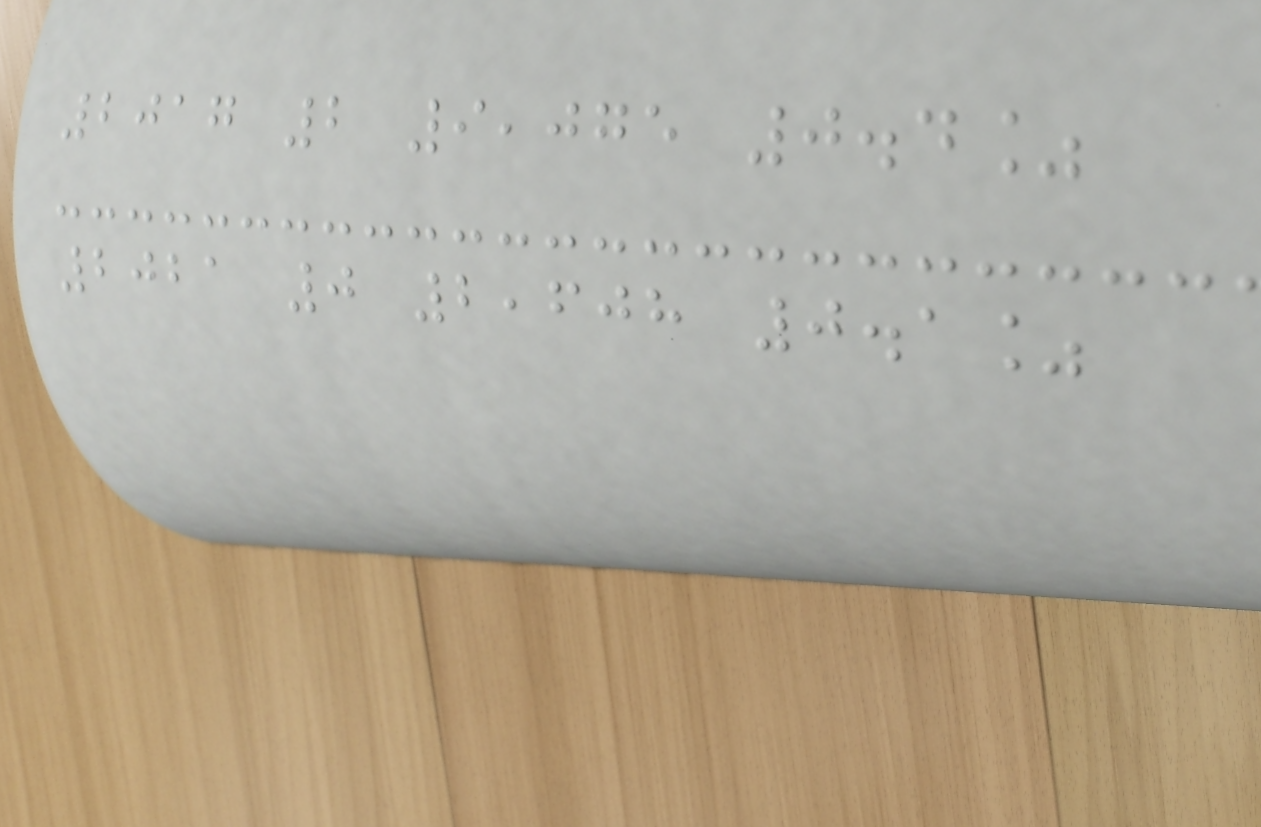2017 2 9,075 0.4%
2021 0 2,608 0.1%
